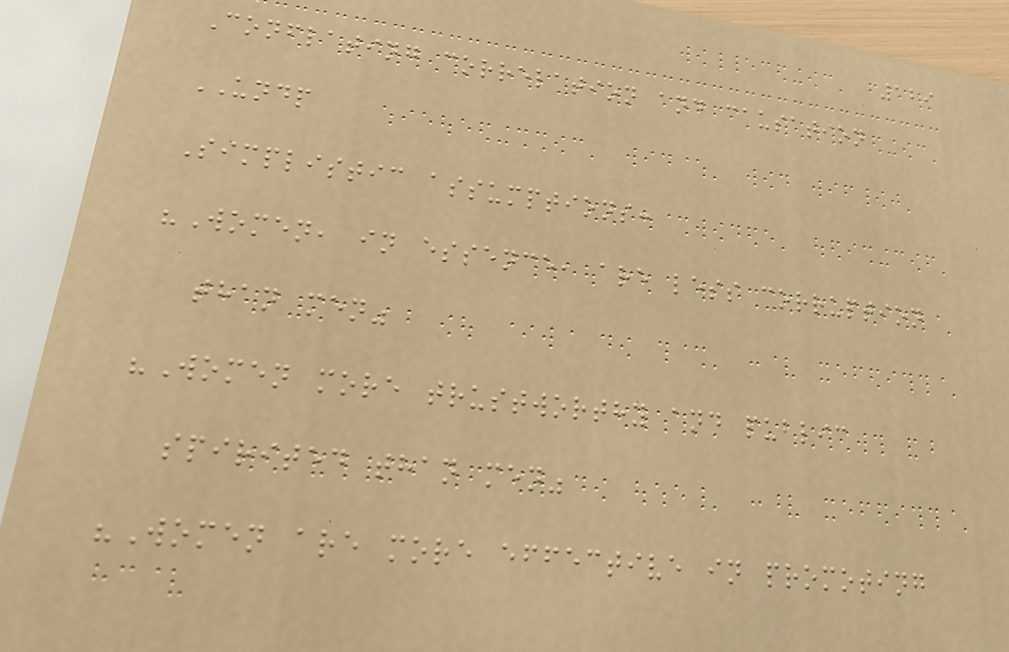129
Conflating correlation and causation
UNDP
Simplistic assumptions:
"Women, in essence, are less corruption
than men"
"Women more trustworthy and public
spirited than men"
"Women are more effective in promoting
